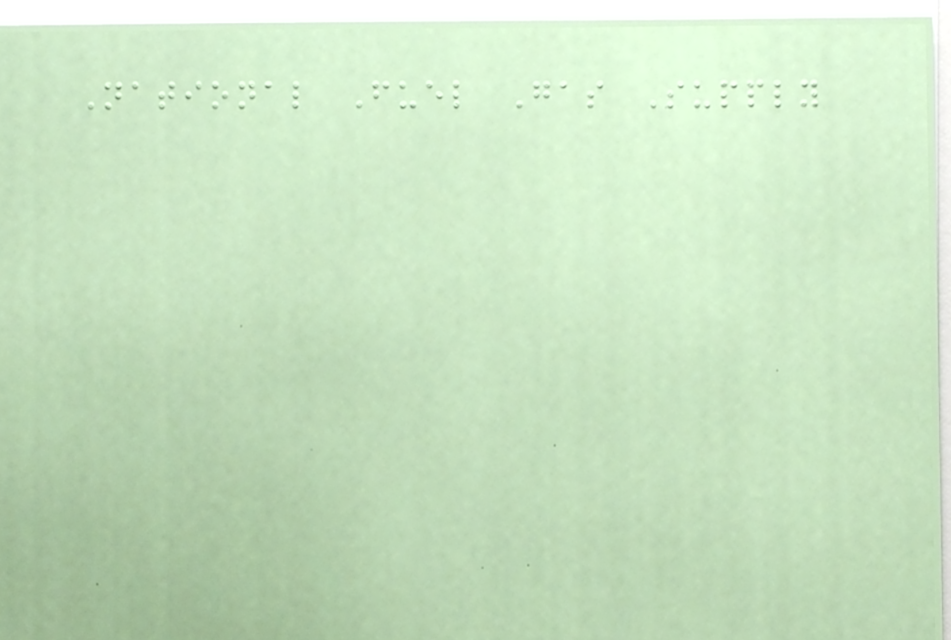National Fuel Gas Supply
